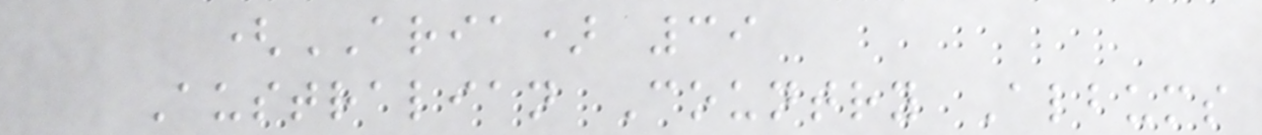(ARIA) 39
Australian Country Albums
